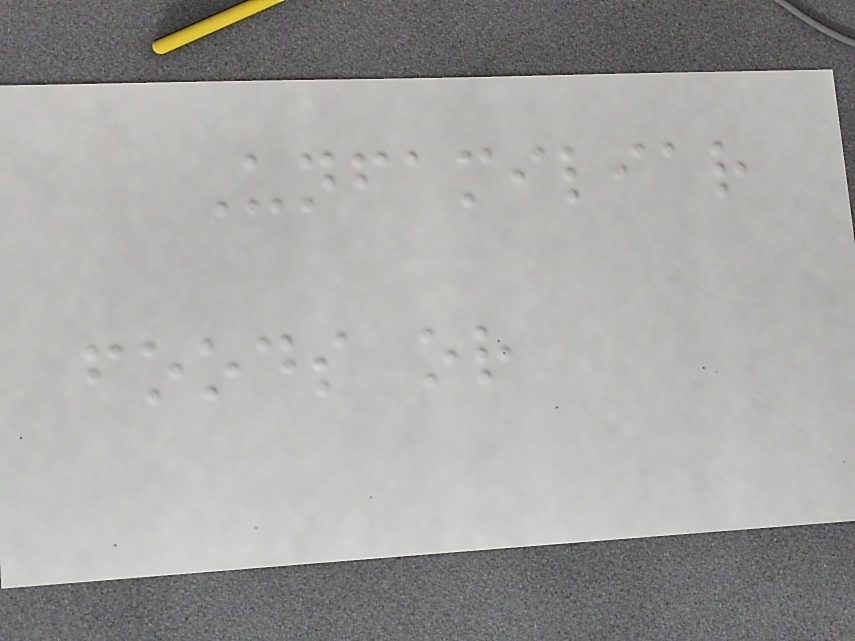Unfamiliar
foods or
